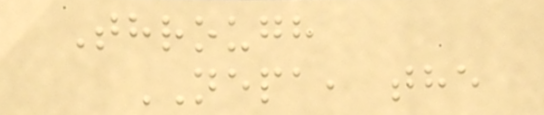Through
NEPA, the
